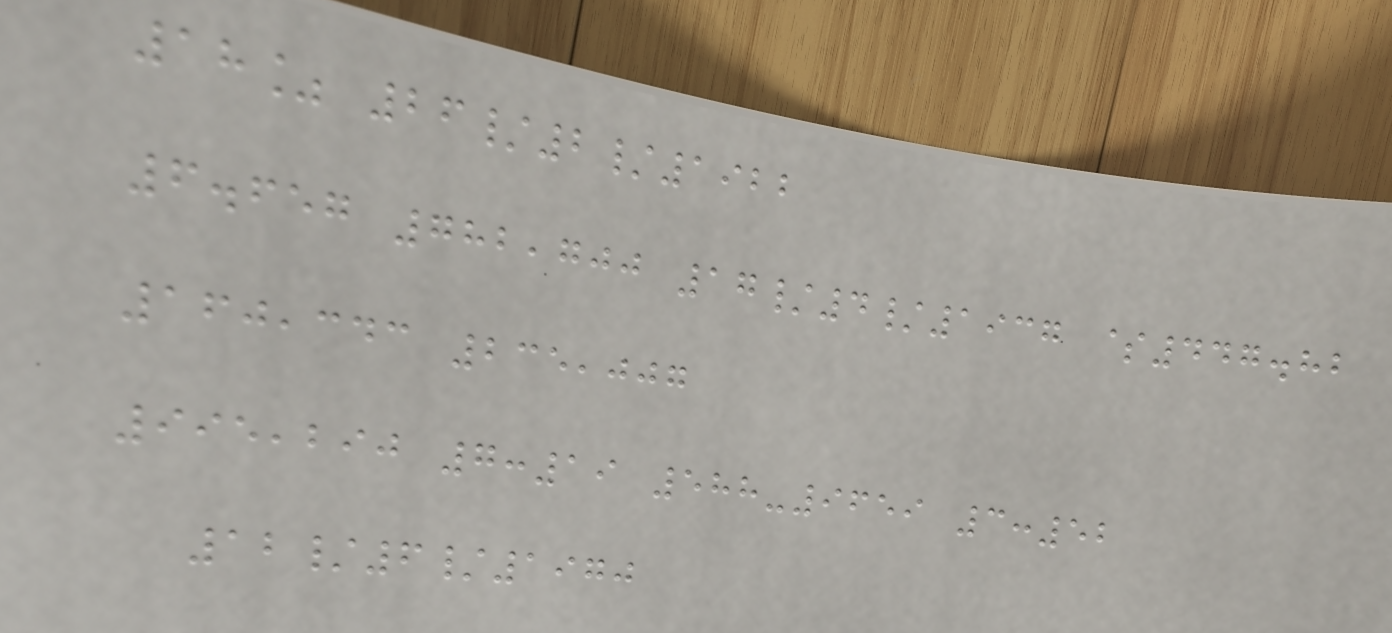18% 26/2/1922
6.657 782,700 17/4/1937 $447.82
160,343 235,007
995,290 7:19 588-9659 3:52
12/6/1970
